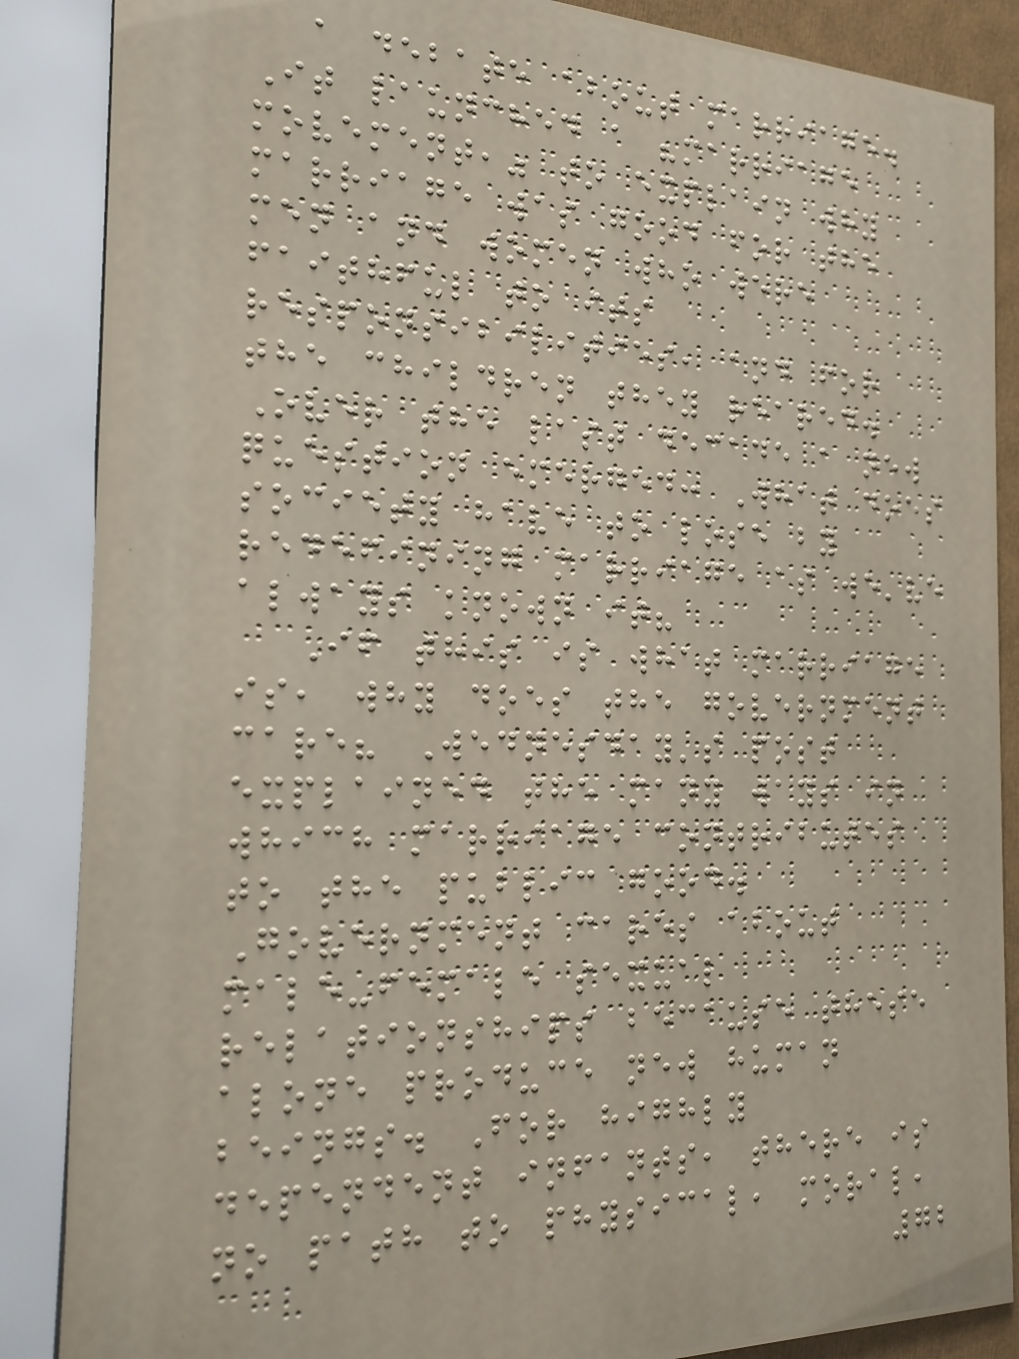a debate about marriage.
It launched a "marriage
movement," to explain why
marriage was good for the
men and women who were
faithful to its
responsibilities, and for
the children they reared.
Over the last decade a new
question emerged: What does
society have to lose by
redefining marriage as we've
always known it?
If this is what marriage
is, why does the government
care? Wednesday's post
explained the many ways in
which marriage contributes
to the public good.
Government cares about
male-female sexual
relationships because these
alone produce new human
beings. For highly
dependent infants, there is
no path to physical, moral,
72
